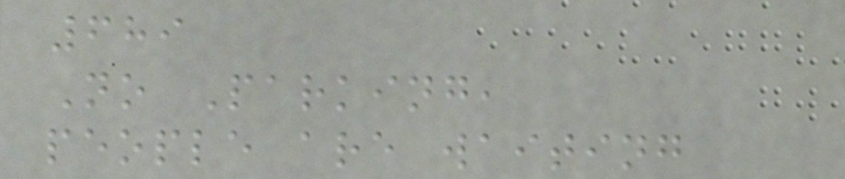689
No Parking,
people are waiting
